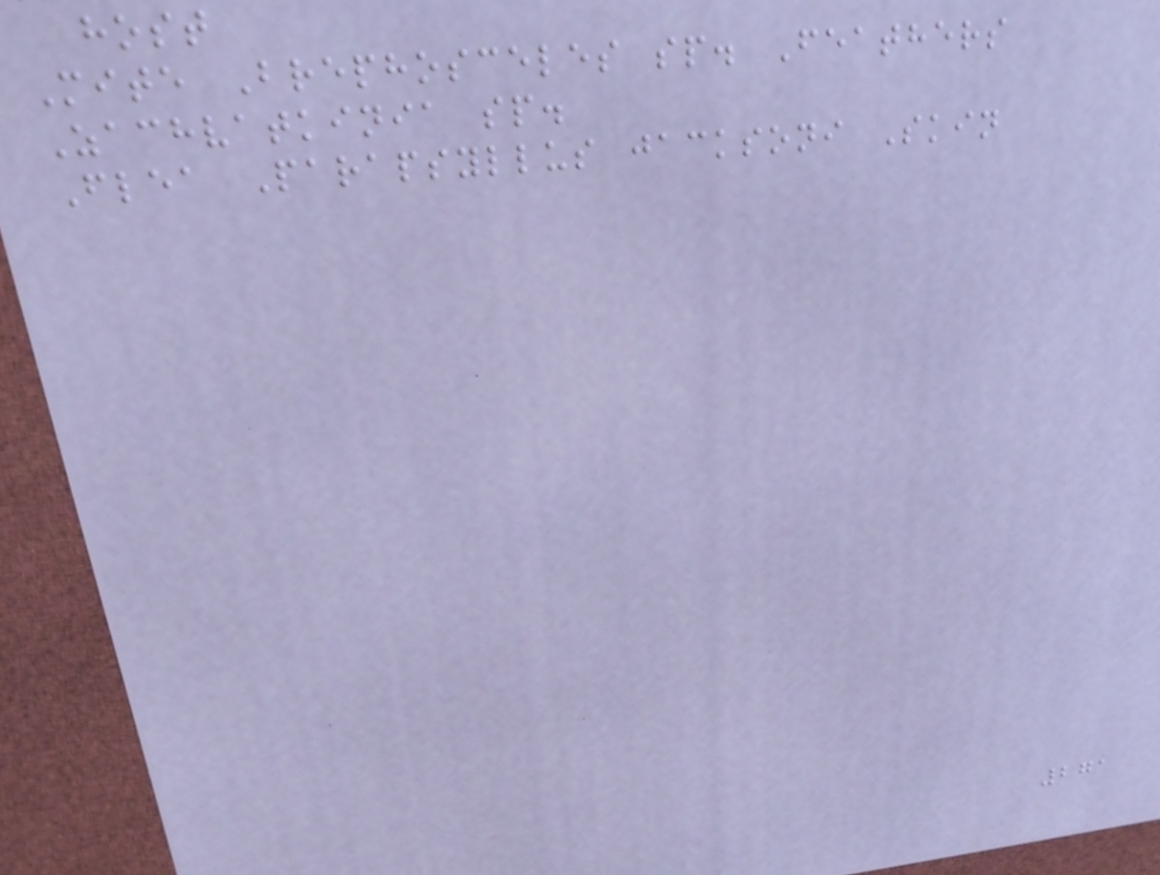host
Mite Brephosceles sp. Feathers
Zachvatkinia sp.
Flea Parapsyllus jacksoni Skin
271
